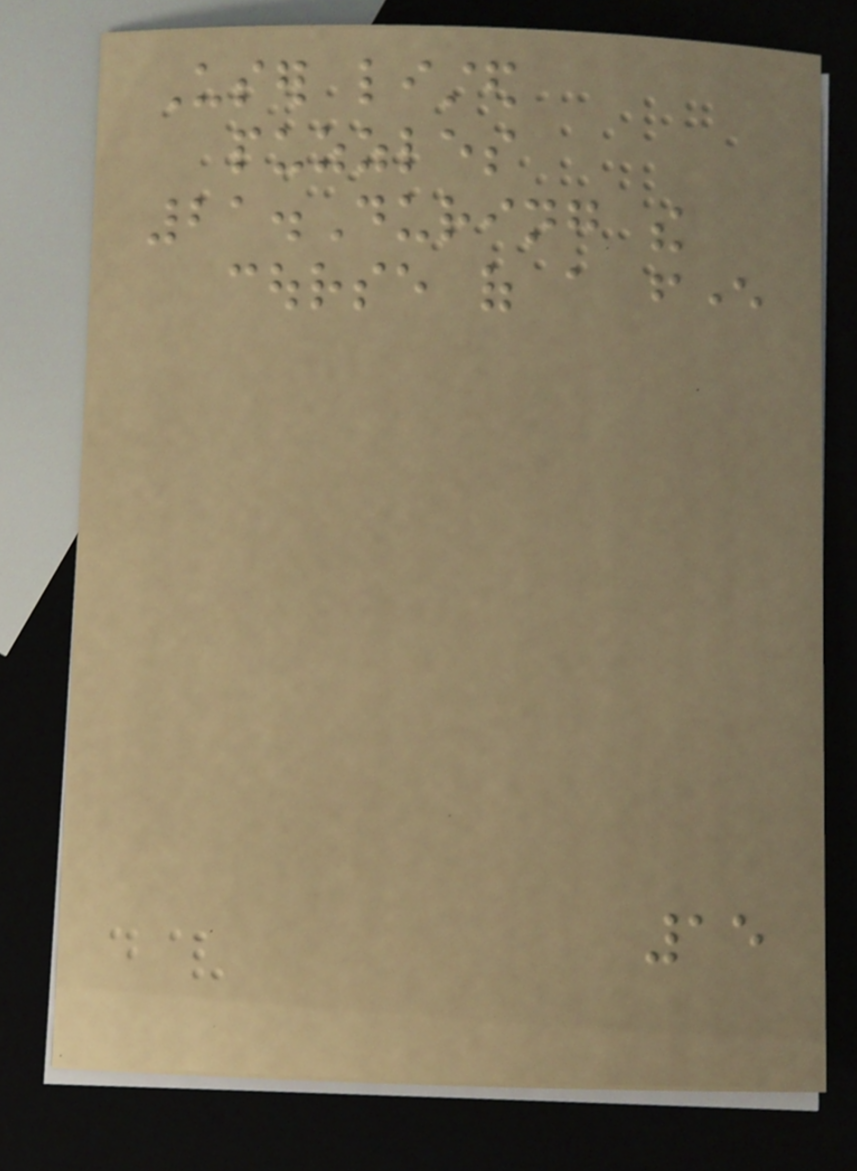User listed
puzzles
21.During the
course of a fever
15
